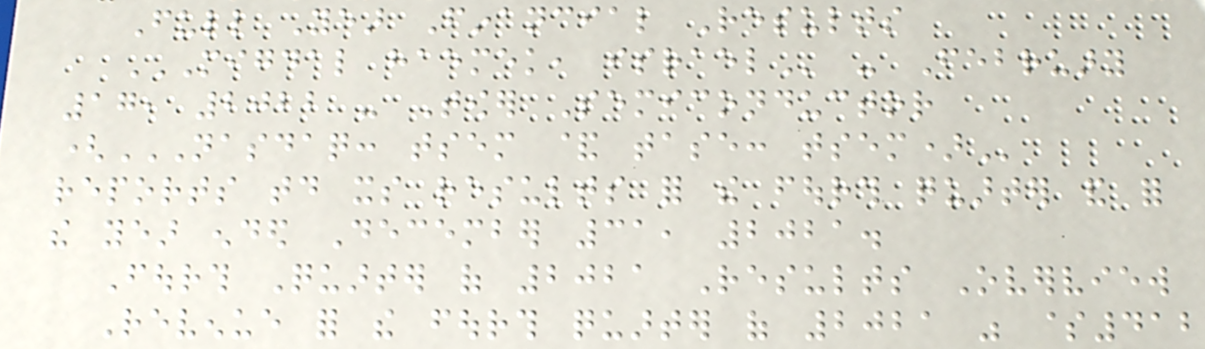Full Year Financial Results
MIGDAL HAEMEK, ISRAEL - February
17, 2022 - Tower Semiconductor
(NASDAQ: TSEM & TASE: TSEM)
reports today its results for the fourth quarter and for
the year ended December 31, 2021.
Fourth Quarter of 2021 Results Overview
Revenue for the fourth quarter of 2021 was $412
